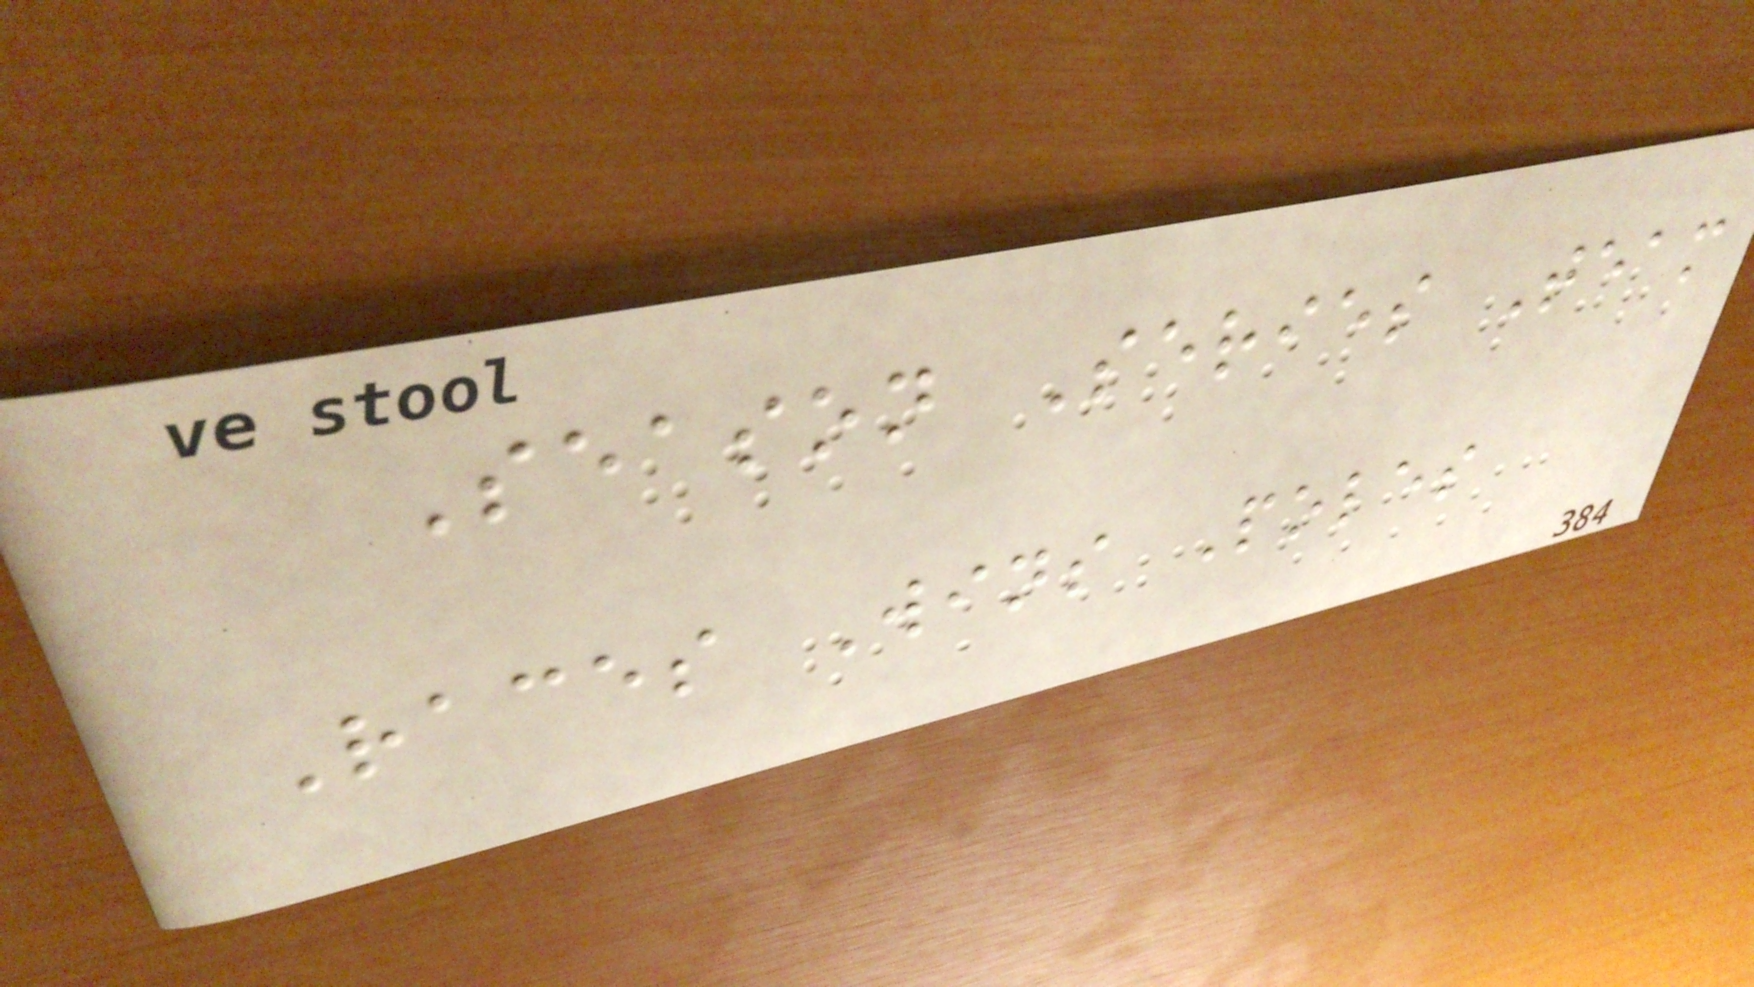Season Series Team
Races Wins Poles
